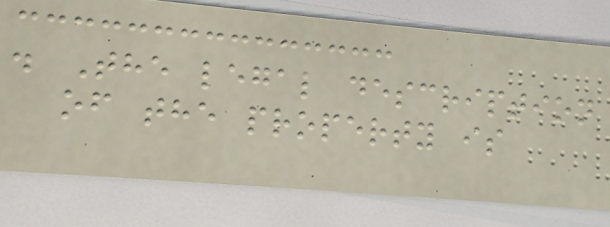. The legal description
of the property is
